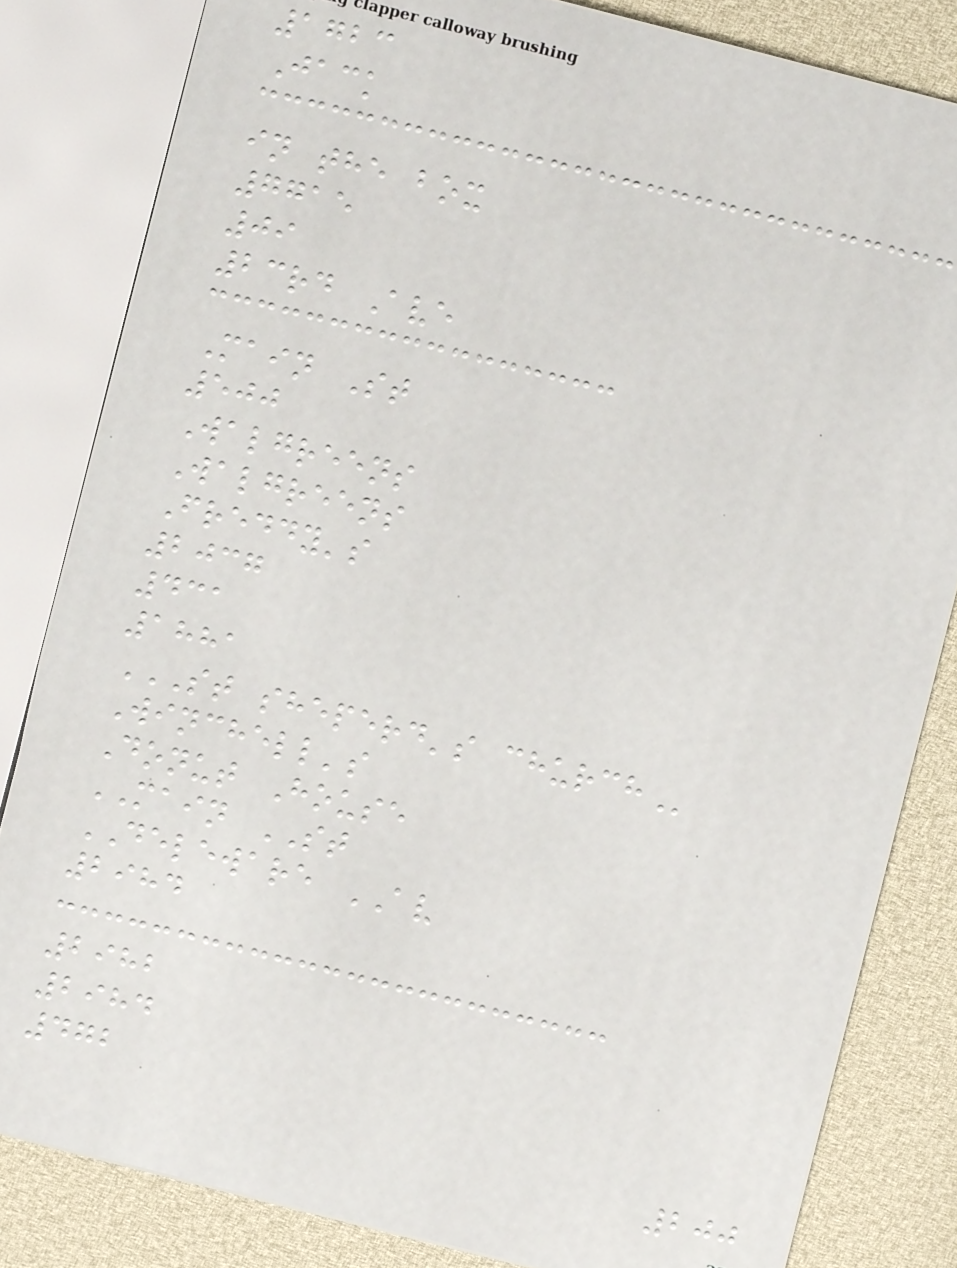1723
Jack
in the box
7715
09
23rd Ave
Main St
500
Walgreens
Walgreens
Freddy's
2037
431
1881
ST SHEPERD'S CHURCH
Winchell's
Donut House
MAIN ST
DELEWARE AV
2984
2982
2984
472
200
